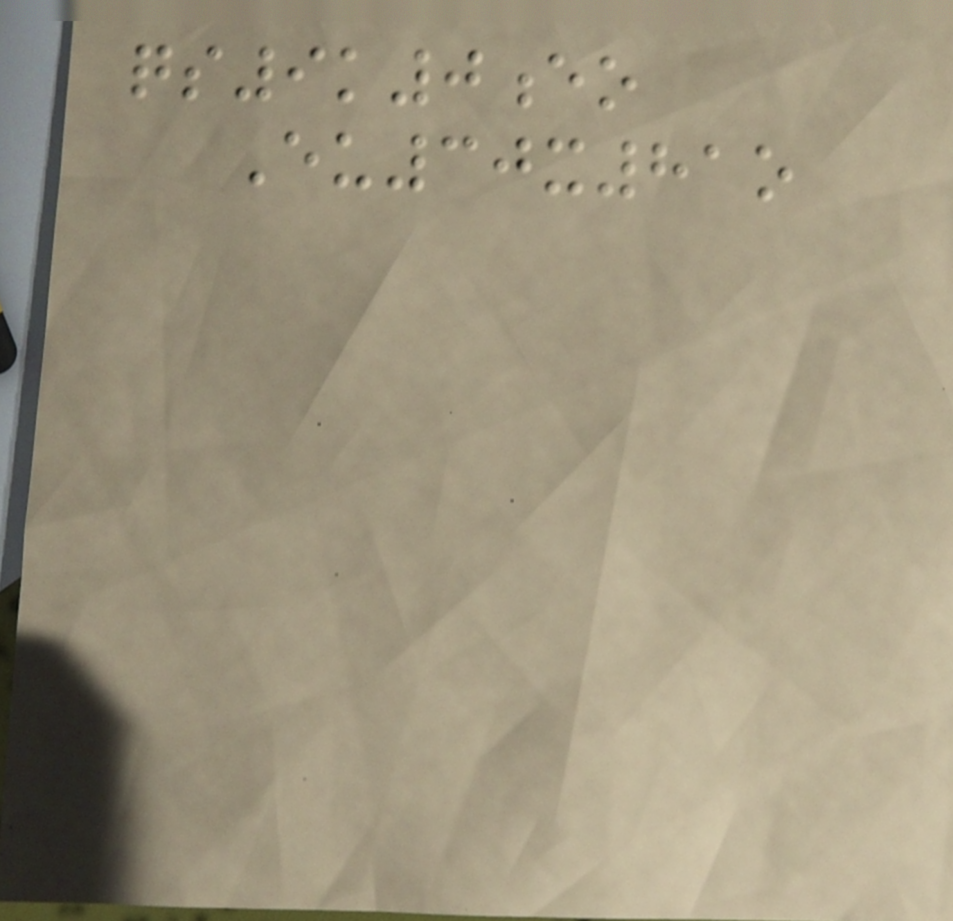qs9k0eo
Eu30x81o
